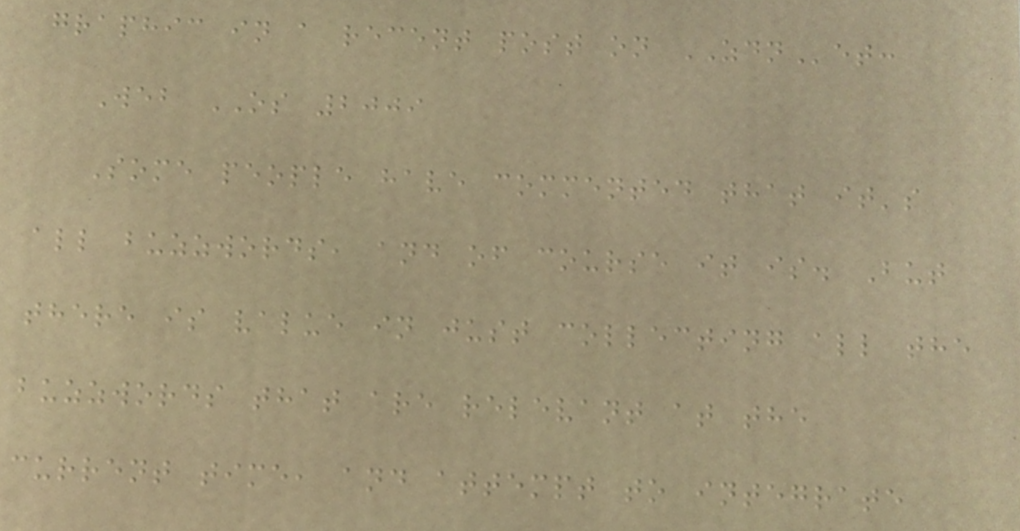graphic in a recent post on ZDNet:
Web OS 2009
Some people have commented that it's
all buzzwords, and of course it is. But
there is value in just collecting all the
buzzwords that are relevant at the
current time, and attempt to integrate
